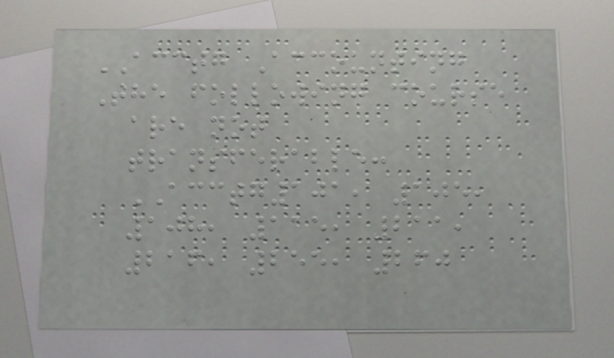ACCTG Accounting
The following course
are not
transferable:
ACCTG101, 105,
108, 115, 211,
216, 255, 260
